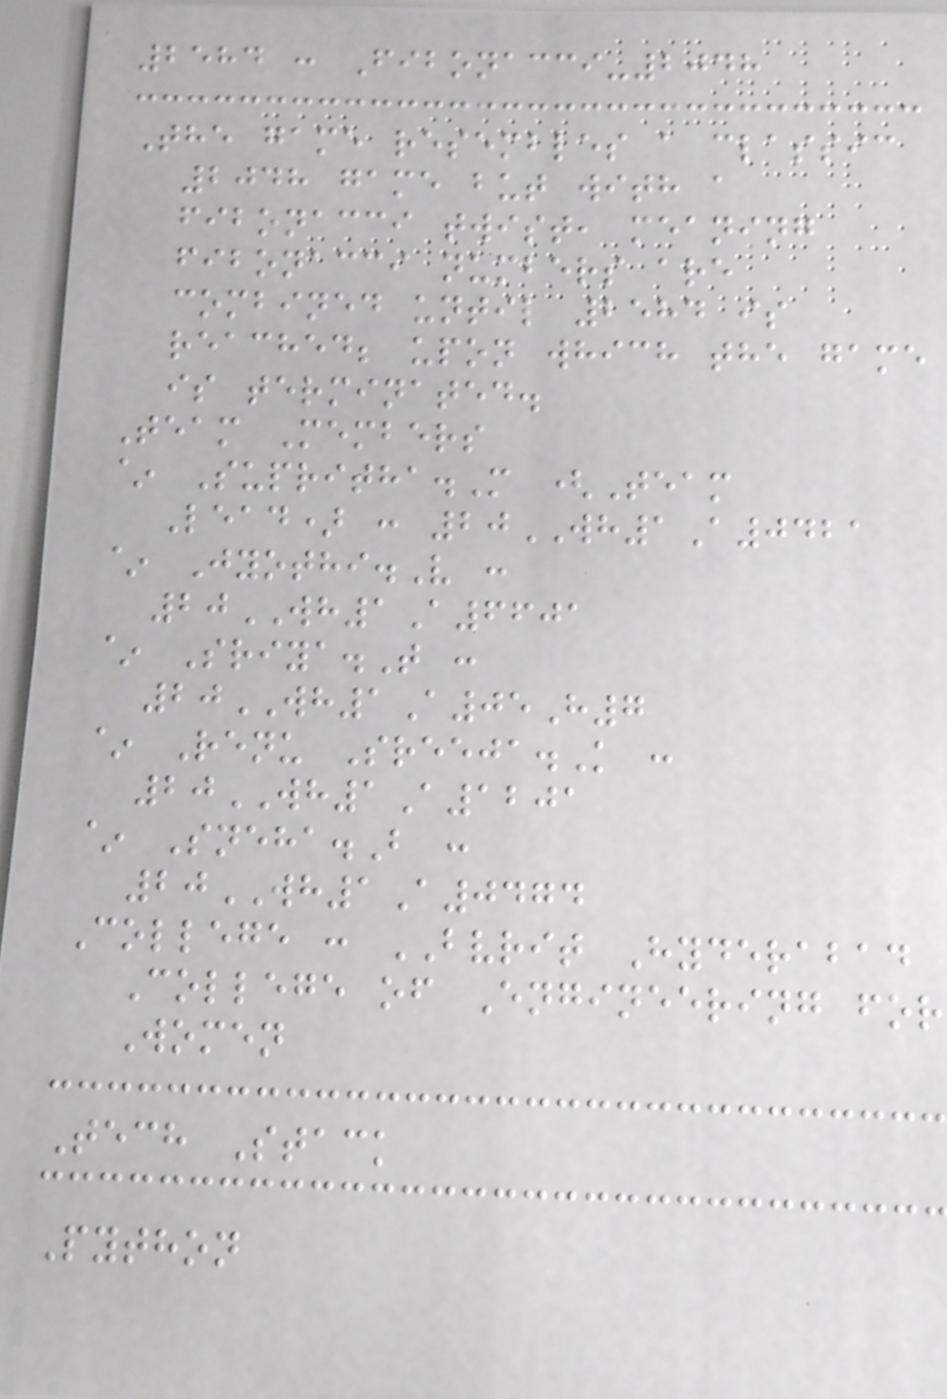2584 : Fibonacci-2048
The game resembles a classic
2048 game but with a
fibonacci twist, meaning
fibonacci numbers are
combined until 2584 is
reached; upon which the game
is terminated.
Team Members
~ Supritha.M (Team
Lead) : 20WH1A0421
~ Jyothi.V :
20WH1A6601
~ Sriya.T :
20WH1A05H7
~ Renu Sreeja.K :
20WH1A1201
~ Sneha.B :
20WH1A0474
College : BVRIT Hyderabad
College of Engineering for
Women
Tech Stack
Python
